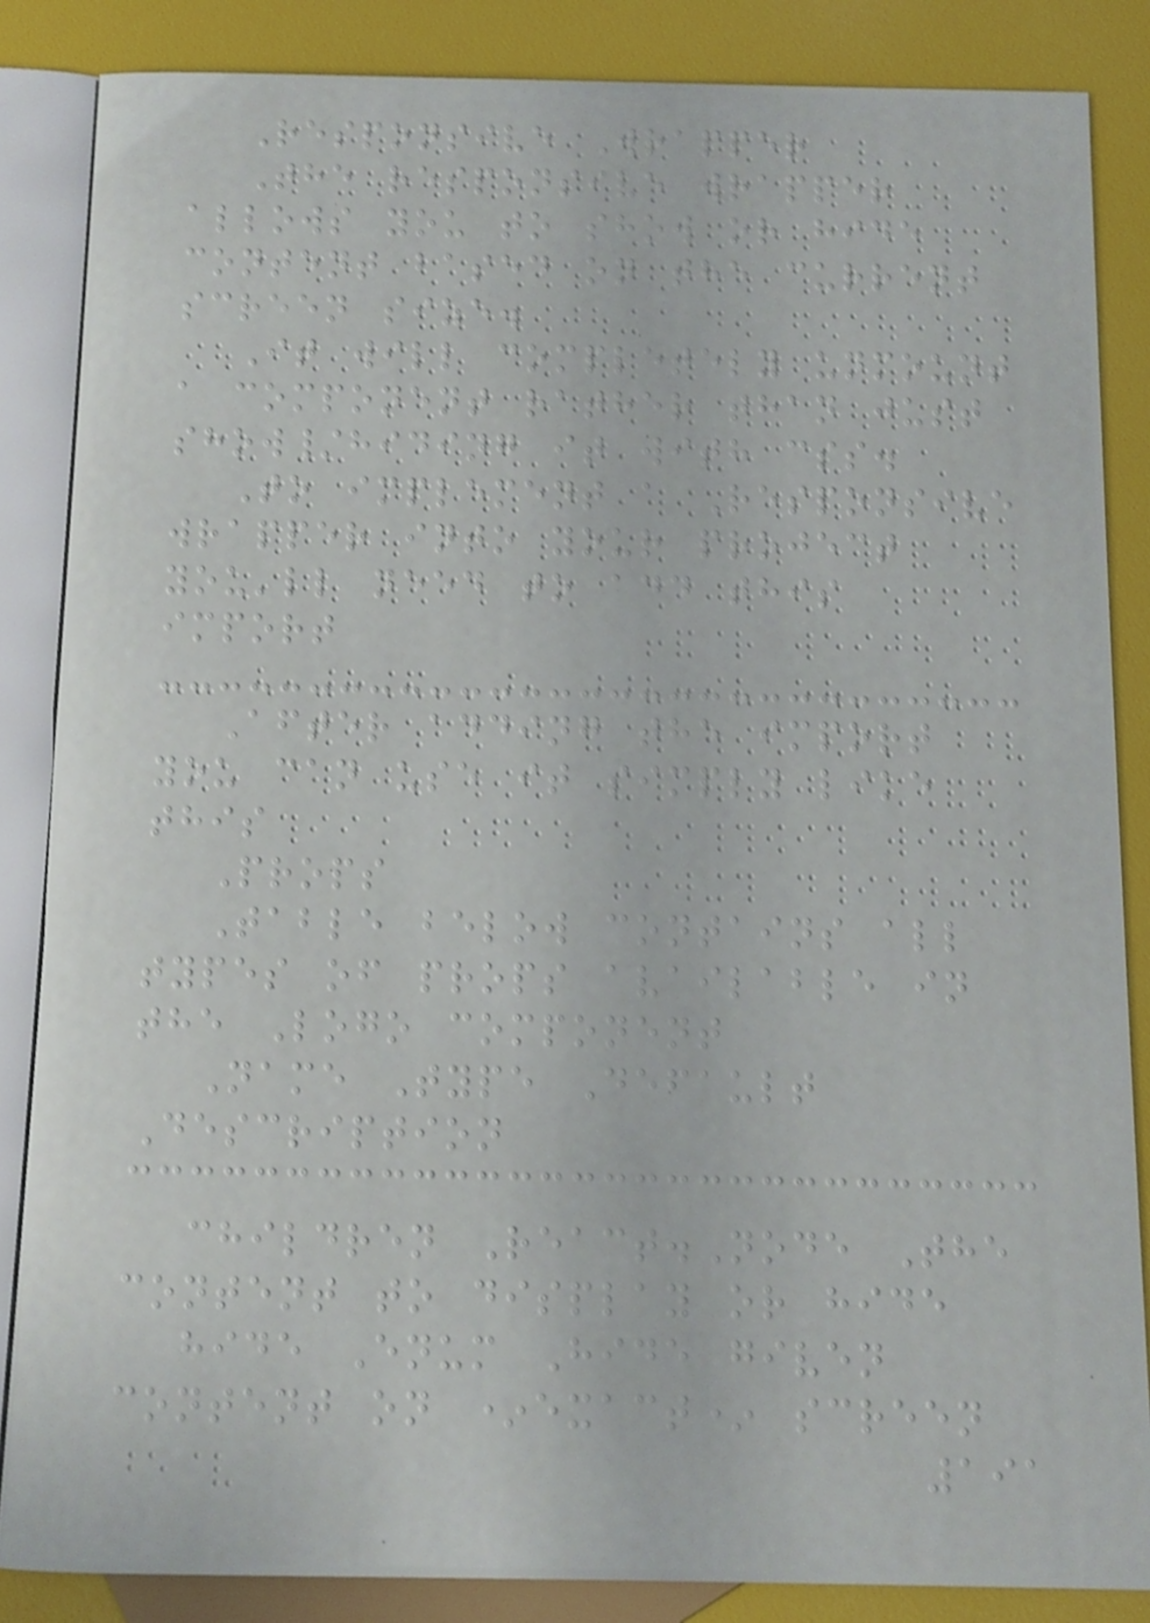Responsive Wrapper
The responsive wrapper
allows you to show or hide
content based on the current
screen size.
It will completely unmount
a component rather than just
show/hiding it with css.
To implement a Responsive
wrapper into your project
you'll need to add this
import
After adding the import
you can use it simply like
this
Props
Table below contains all
types of props available in
the Logo component
Name Type Default
Description
children React.Node The
content to display or hide
hide Enum Hide given
content on *exact* screen
191
